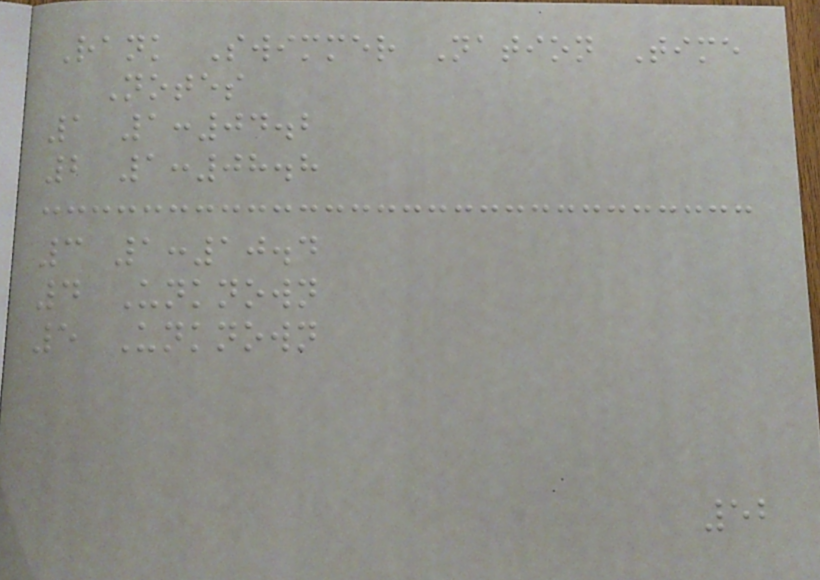Rank Swimmer Nation Time
Notes
1 1:04.2
2 1:08.8
3 1:10.4
4 Unknown
5 Unknown
52
